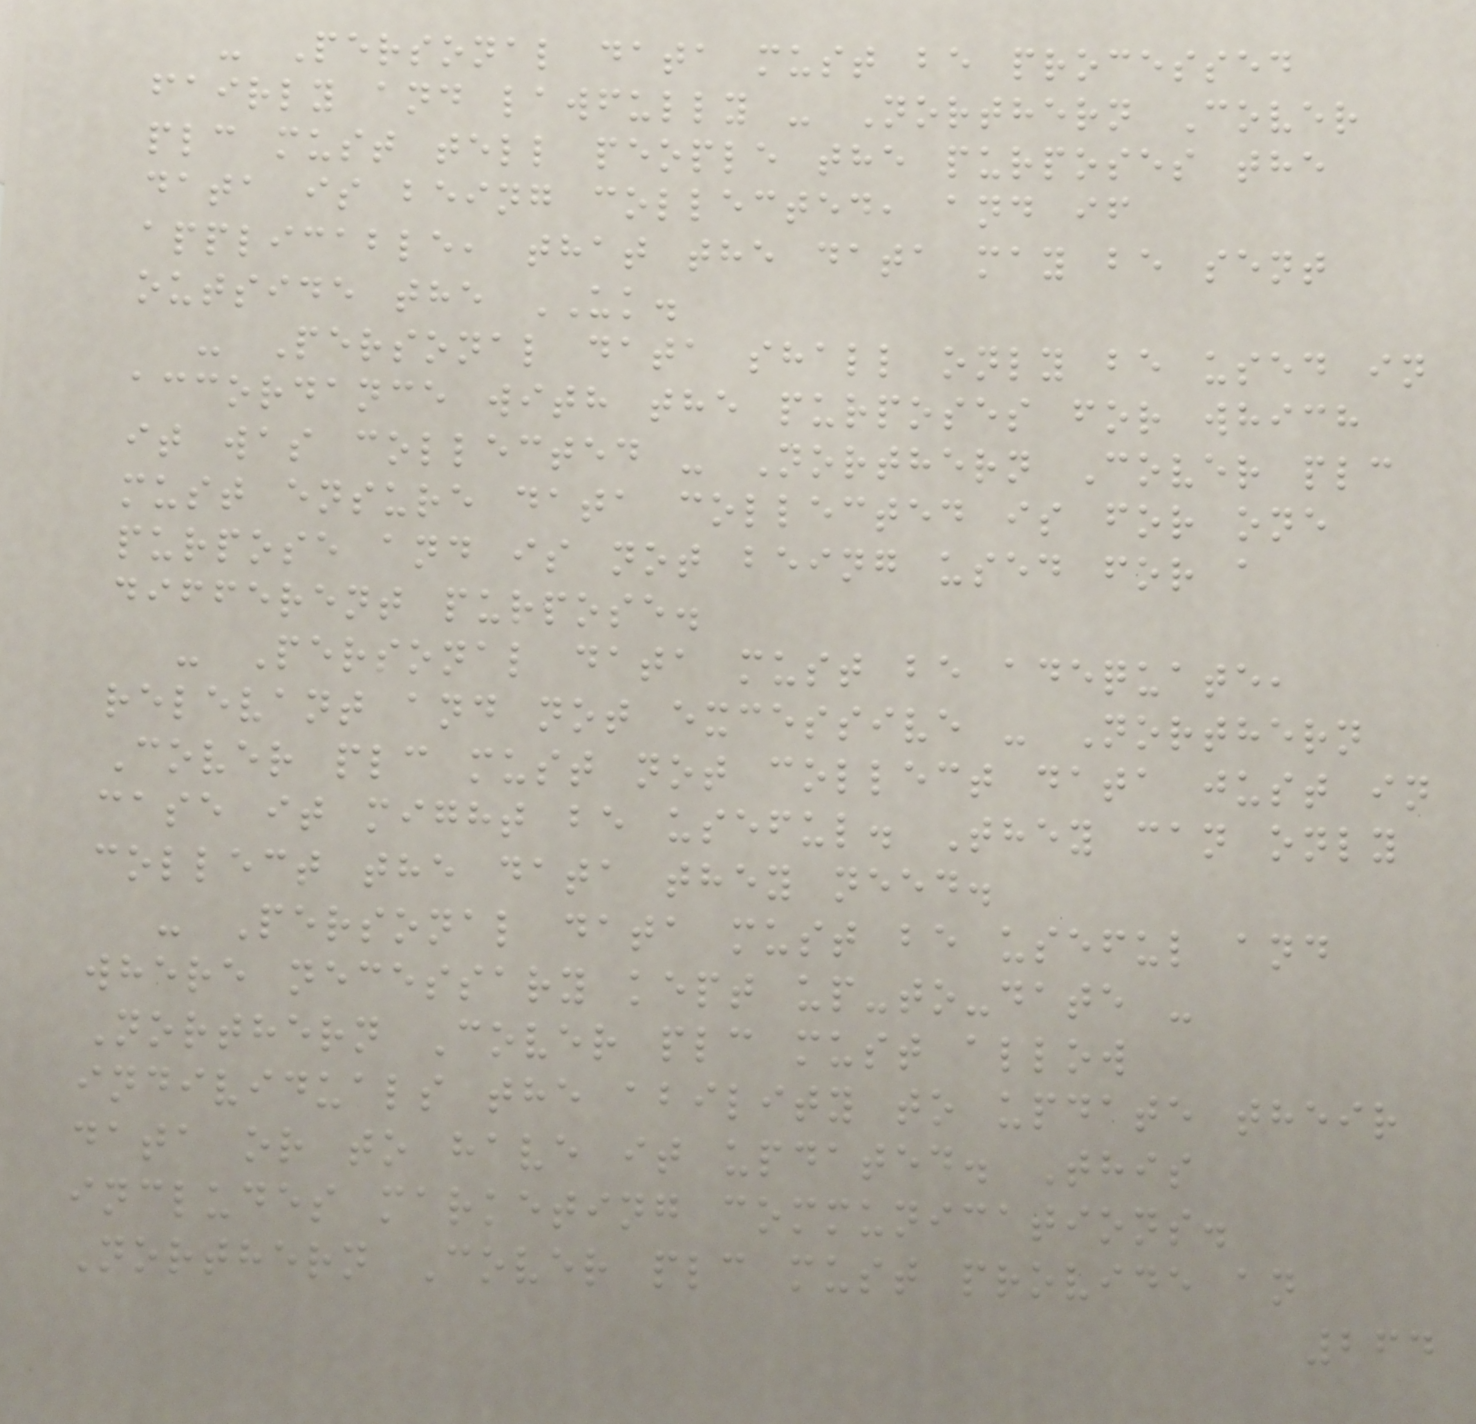- Personal data must be processed
fairly and lawfully - Northern Cover
plc must tell people the purposes the
data is being collected, and if
applicable, that the data may be sent
outside the UK.
- Personal data shall only be used in
accordance with the purposes for which
it was collected - Northern Cover plc
must ensure data collected is for one
purpose and is not being used for a
different purpose.
- Personal data must be adequate,
relevant and not excessive - Northern
Cover plc must not collect data just in
case it might be useful. They can only
collect the data they need.
- Personal data must be useful and
where necessary kept up-to-date -
Northern Cover plc must allow
individuals the ability to update their
data or to have it updated. This
includes marketing communications.
Northern Cover plc must provide an
264
